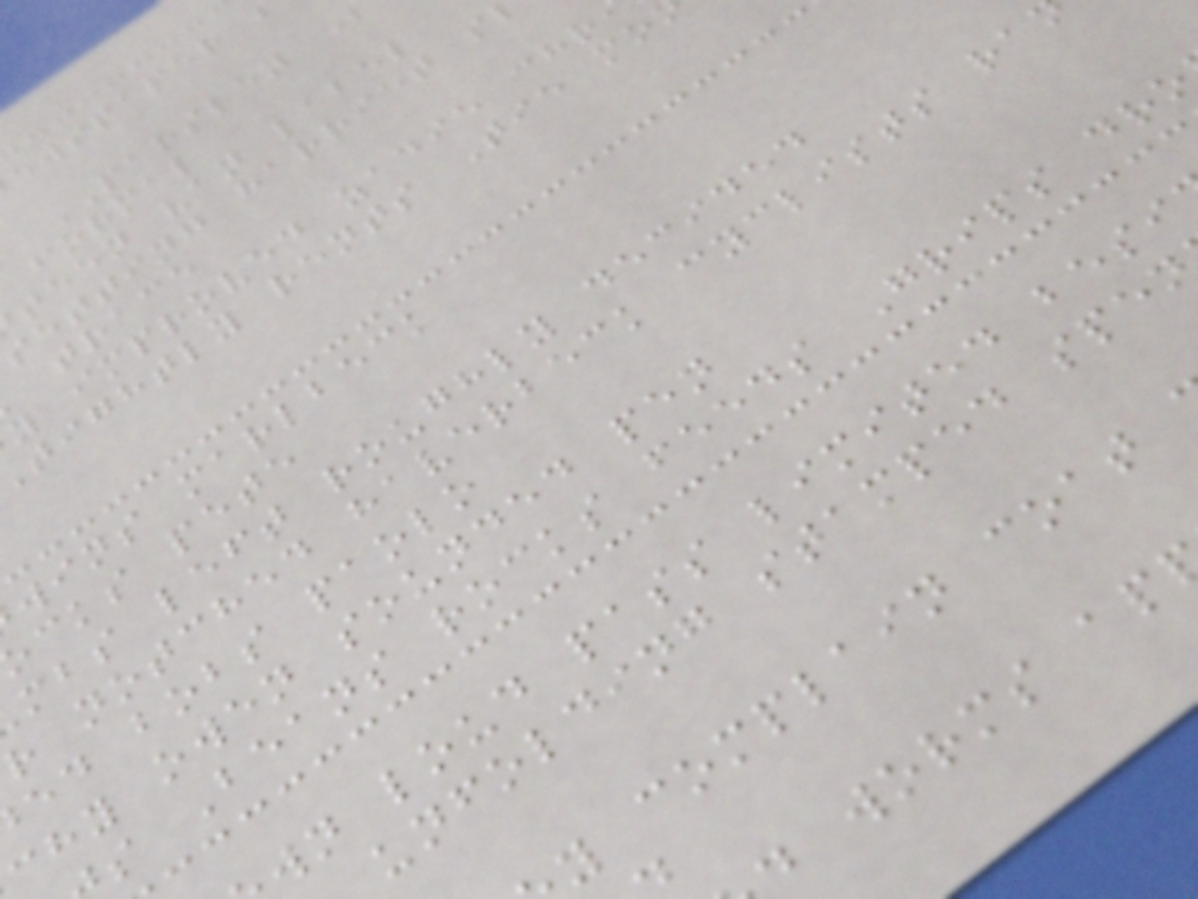formal
teen van label
setting harriet s
trace
y improved zadie chr
tightly rents Tie mo
wins marlbeck
cks pete
mbs left roughly decided
r notched haverbeck cyclists ra
ed bobs paolo
chy owen sounded pen
s Beans rocks feeds Grips dro
wn loud pass limited besi
unfolding stamped spen
y complain coat
